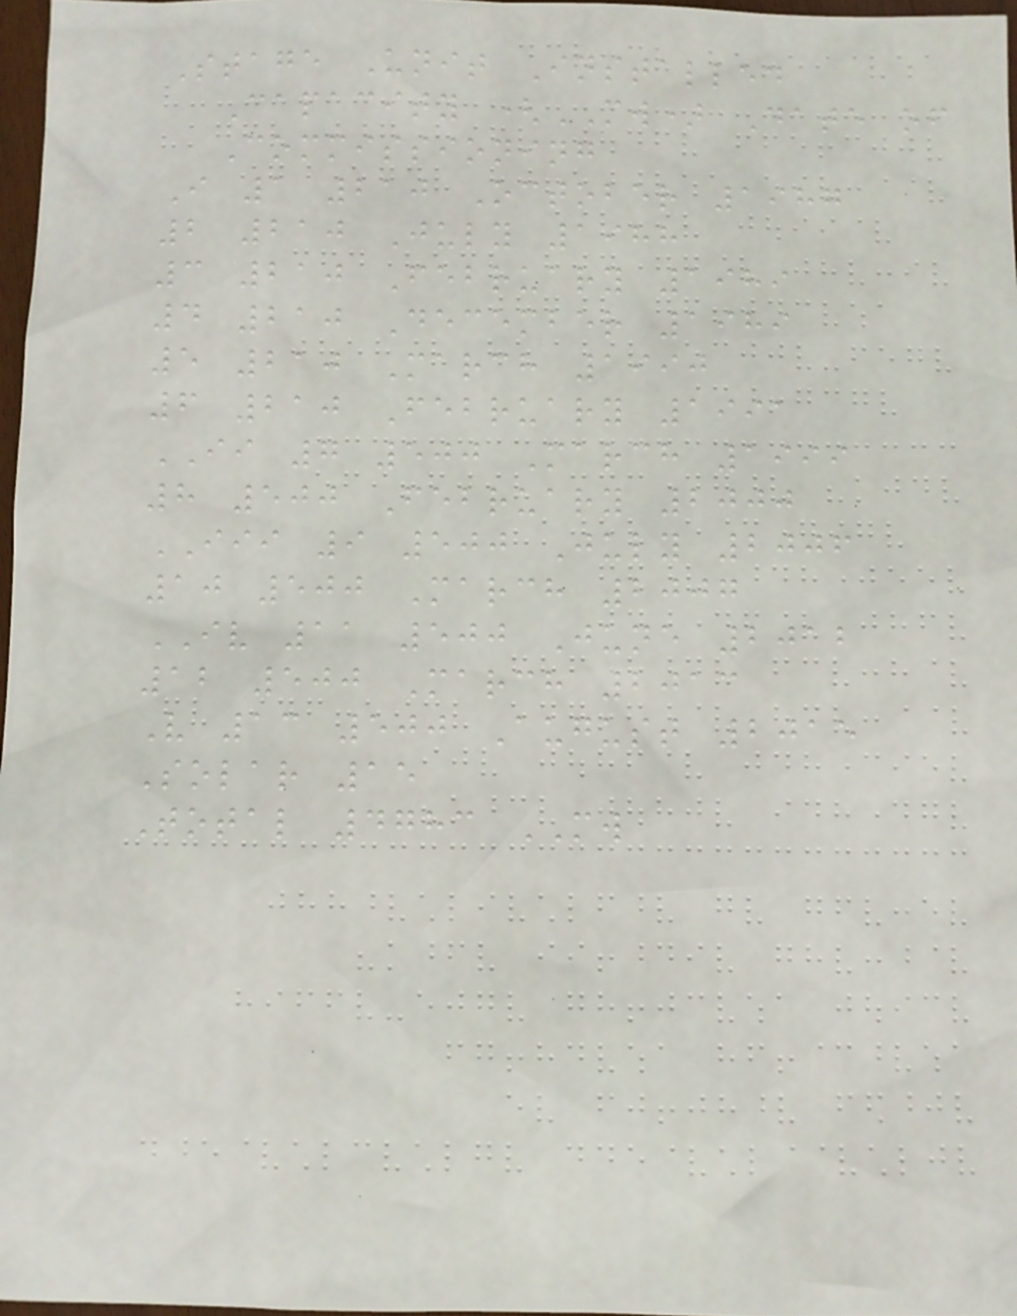Stage Unit Installed
Capacity (MW) Date of
Commissioning
I 1 210 October 1987
2 210 July 1988
3 210 February 1989
4 210 December 1989
5 210 March 1990
6 210 February 1991
II 7 500 March 1999
8 500 February 2000
III 9 500 July 2006
10 500 March 2007
IV 11 500 June 2012
12 500 March 2013
V 13 500 August 2015
Solar 15
Total 4783 MW
